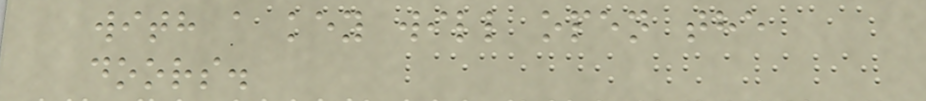with a key will open the
doors.
